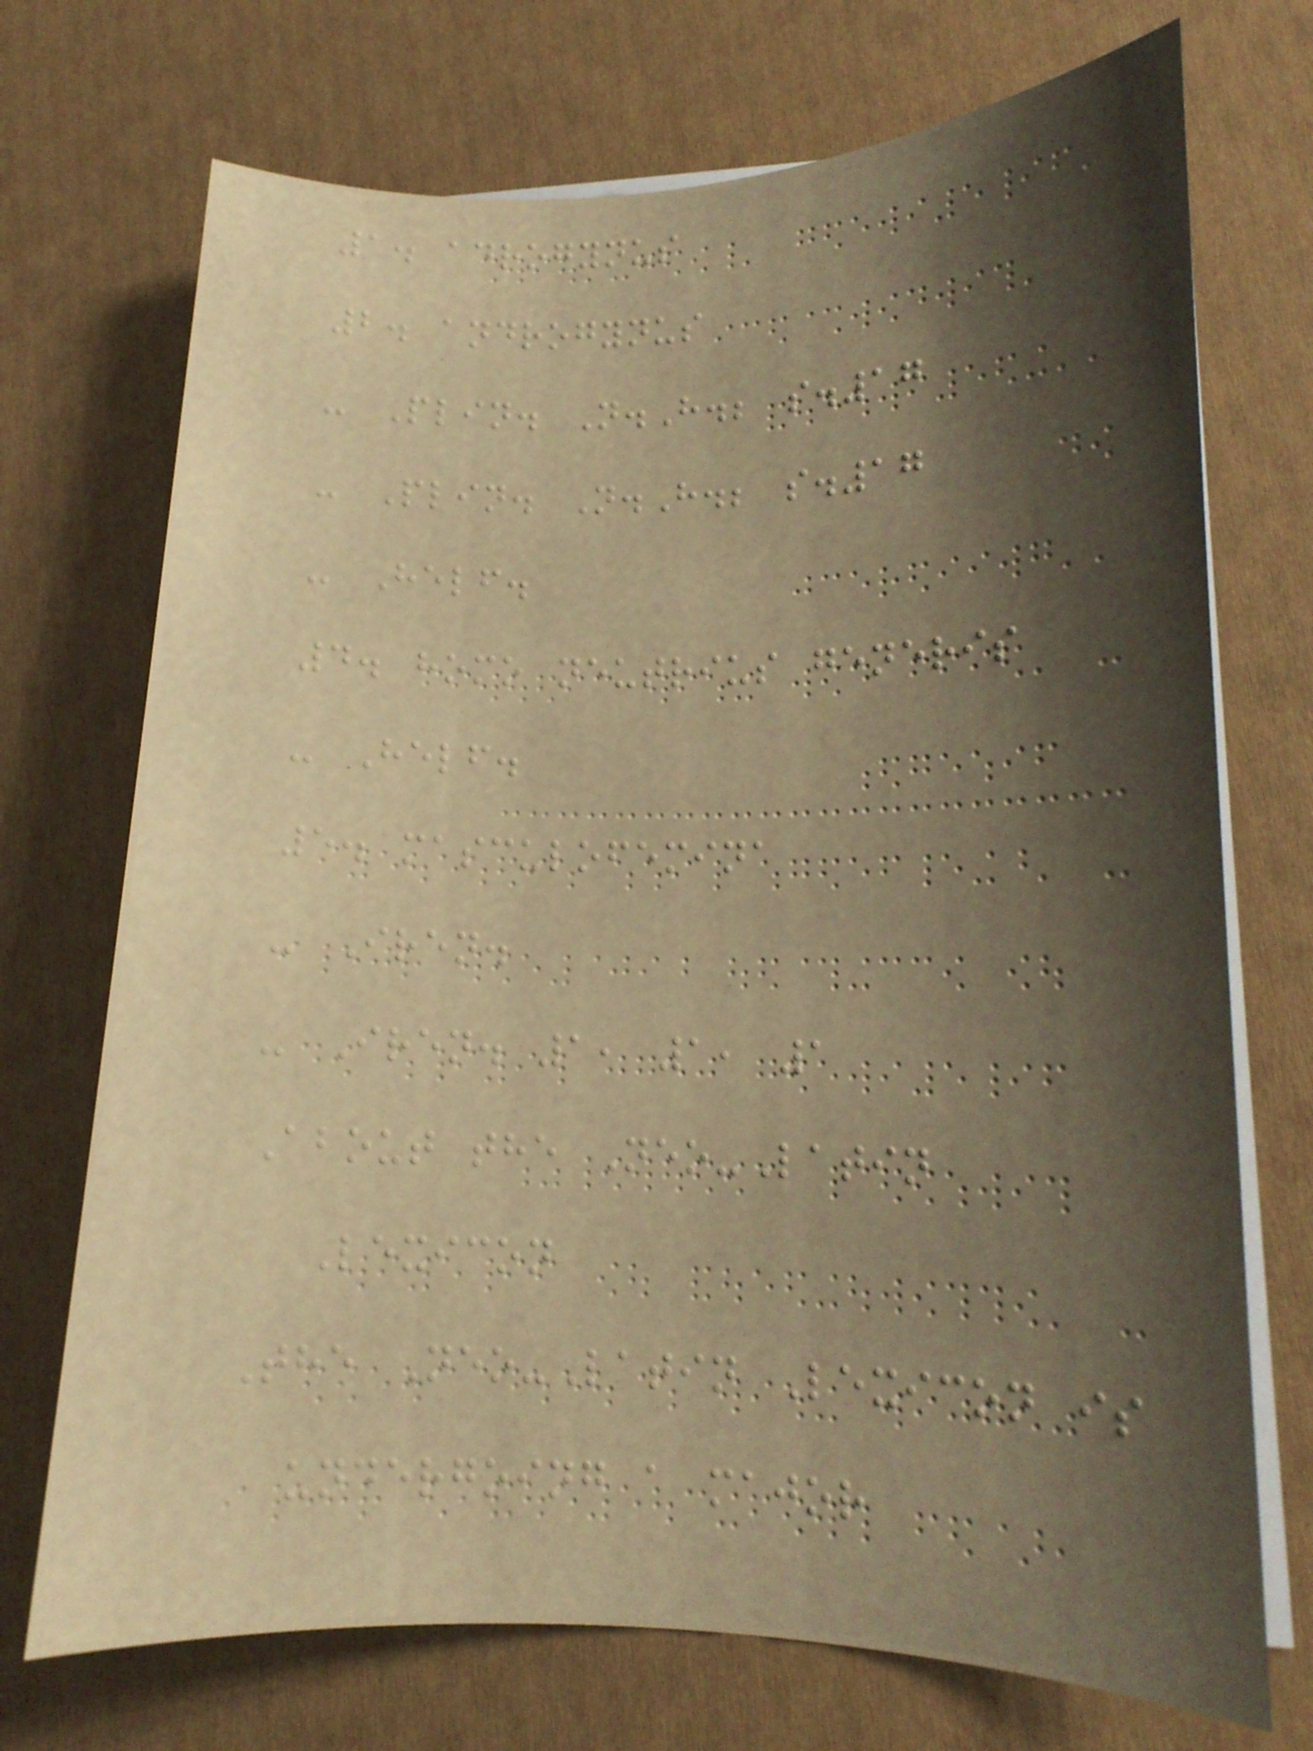1. adrogynus
2. androgynus
- Plin. N.H.; s.17
- Plin. N.H.; s.17
- Helf.
4. homo neutrius generis
- Helf.
5. masculofemina
- Iren.
- Iren. 1, 1, 1
About the Neo-Latin
Lexicon
The Neo-Latin Lexicon is
undergoing a major
